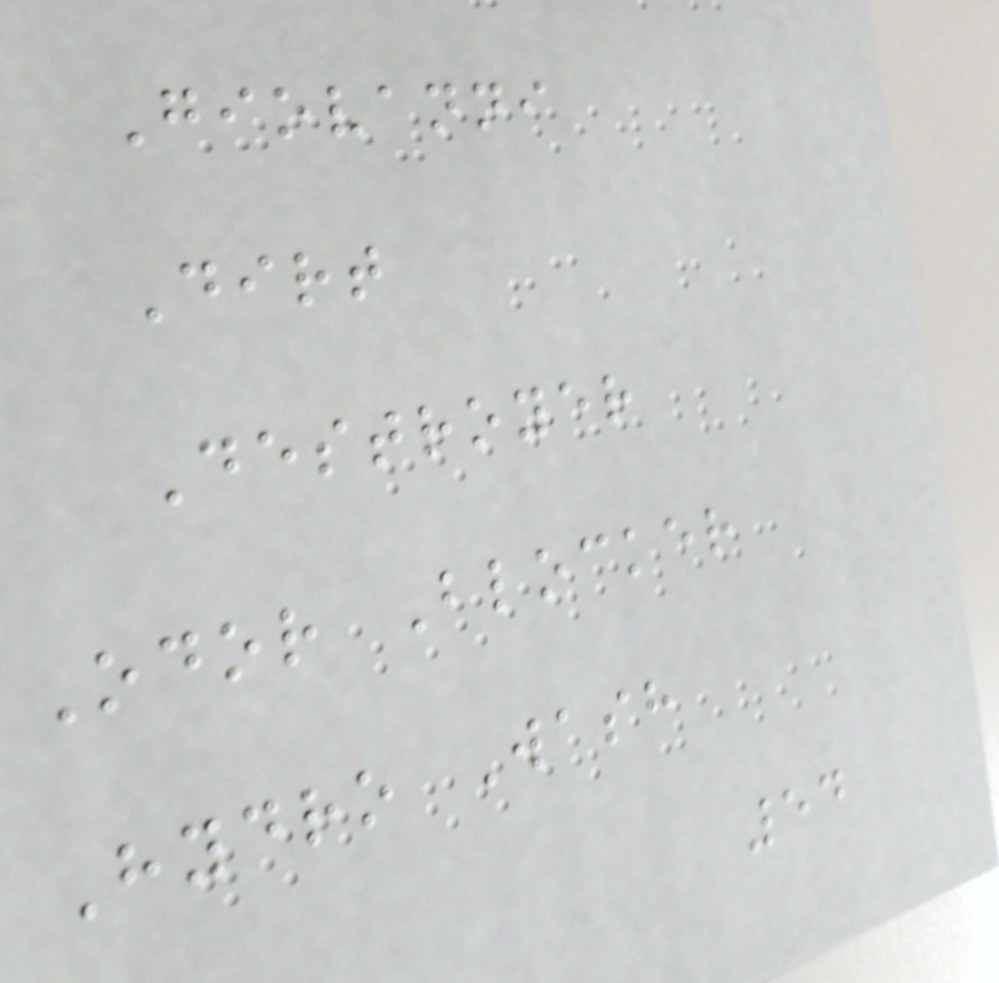Giovanni
Dirt
Destroyer
Odor Blocker
Hydro Wash
54
